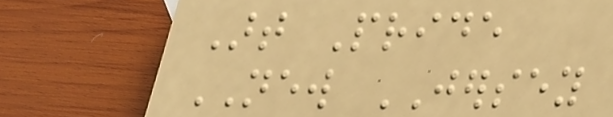Art Pride
NEW JERSEY
